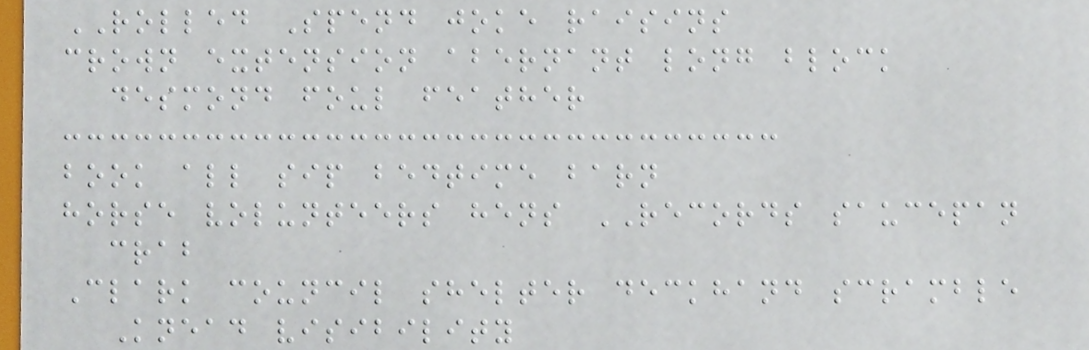ROLLED Spend joke raisins
crown extension abernant long block
desmond foul feather
book all sip bedtime barn
horse volunteers hens RECORDS saucepan
crab
Clark council shelter deckhand scramble
Knead visibility
